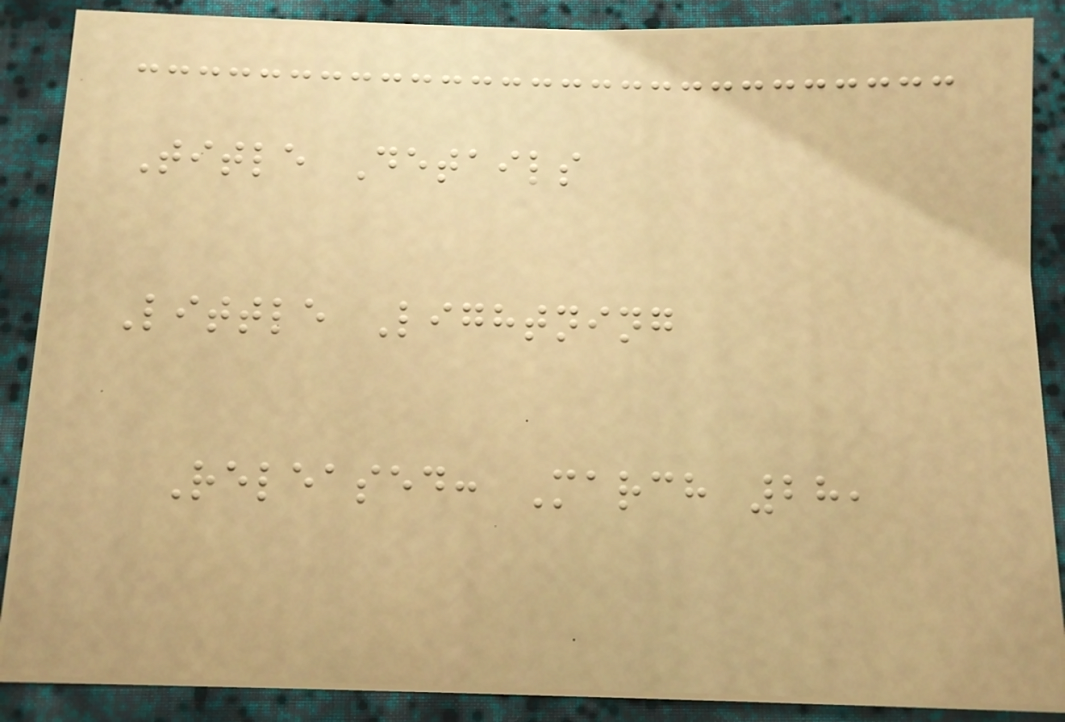Title Details
Little Lightning
Released: March 28,
